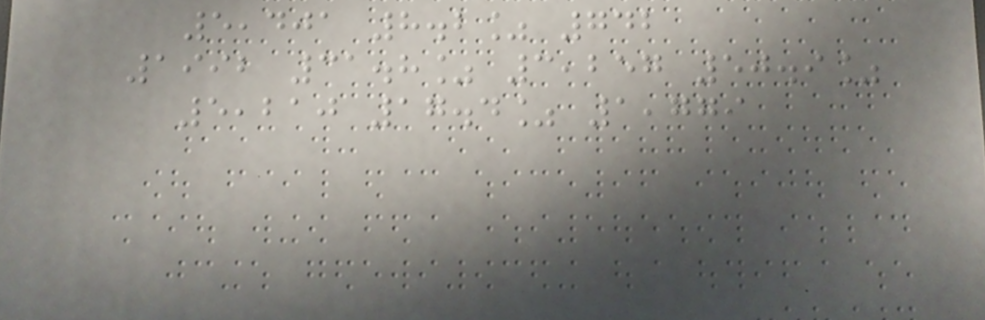5,401 8.2% 742
1992 31.8% 3,257 50.9%
5,210 17.4% 1,779
